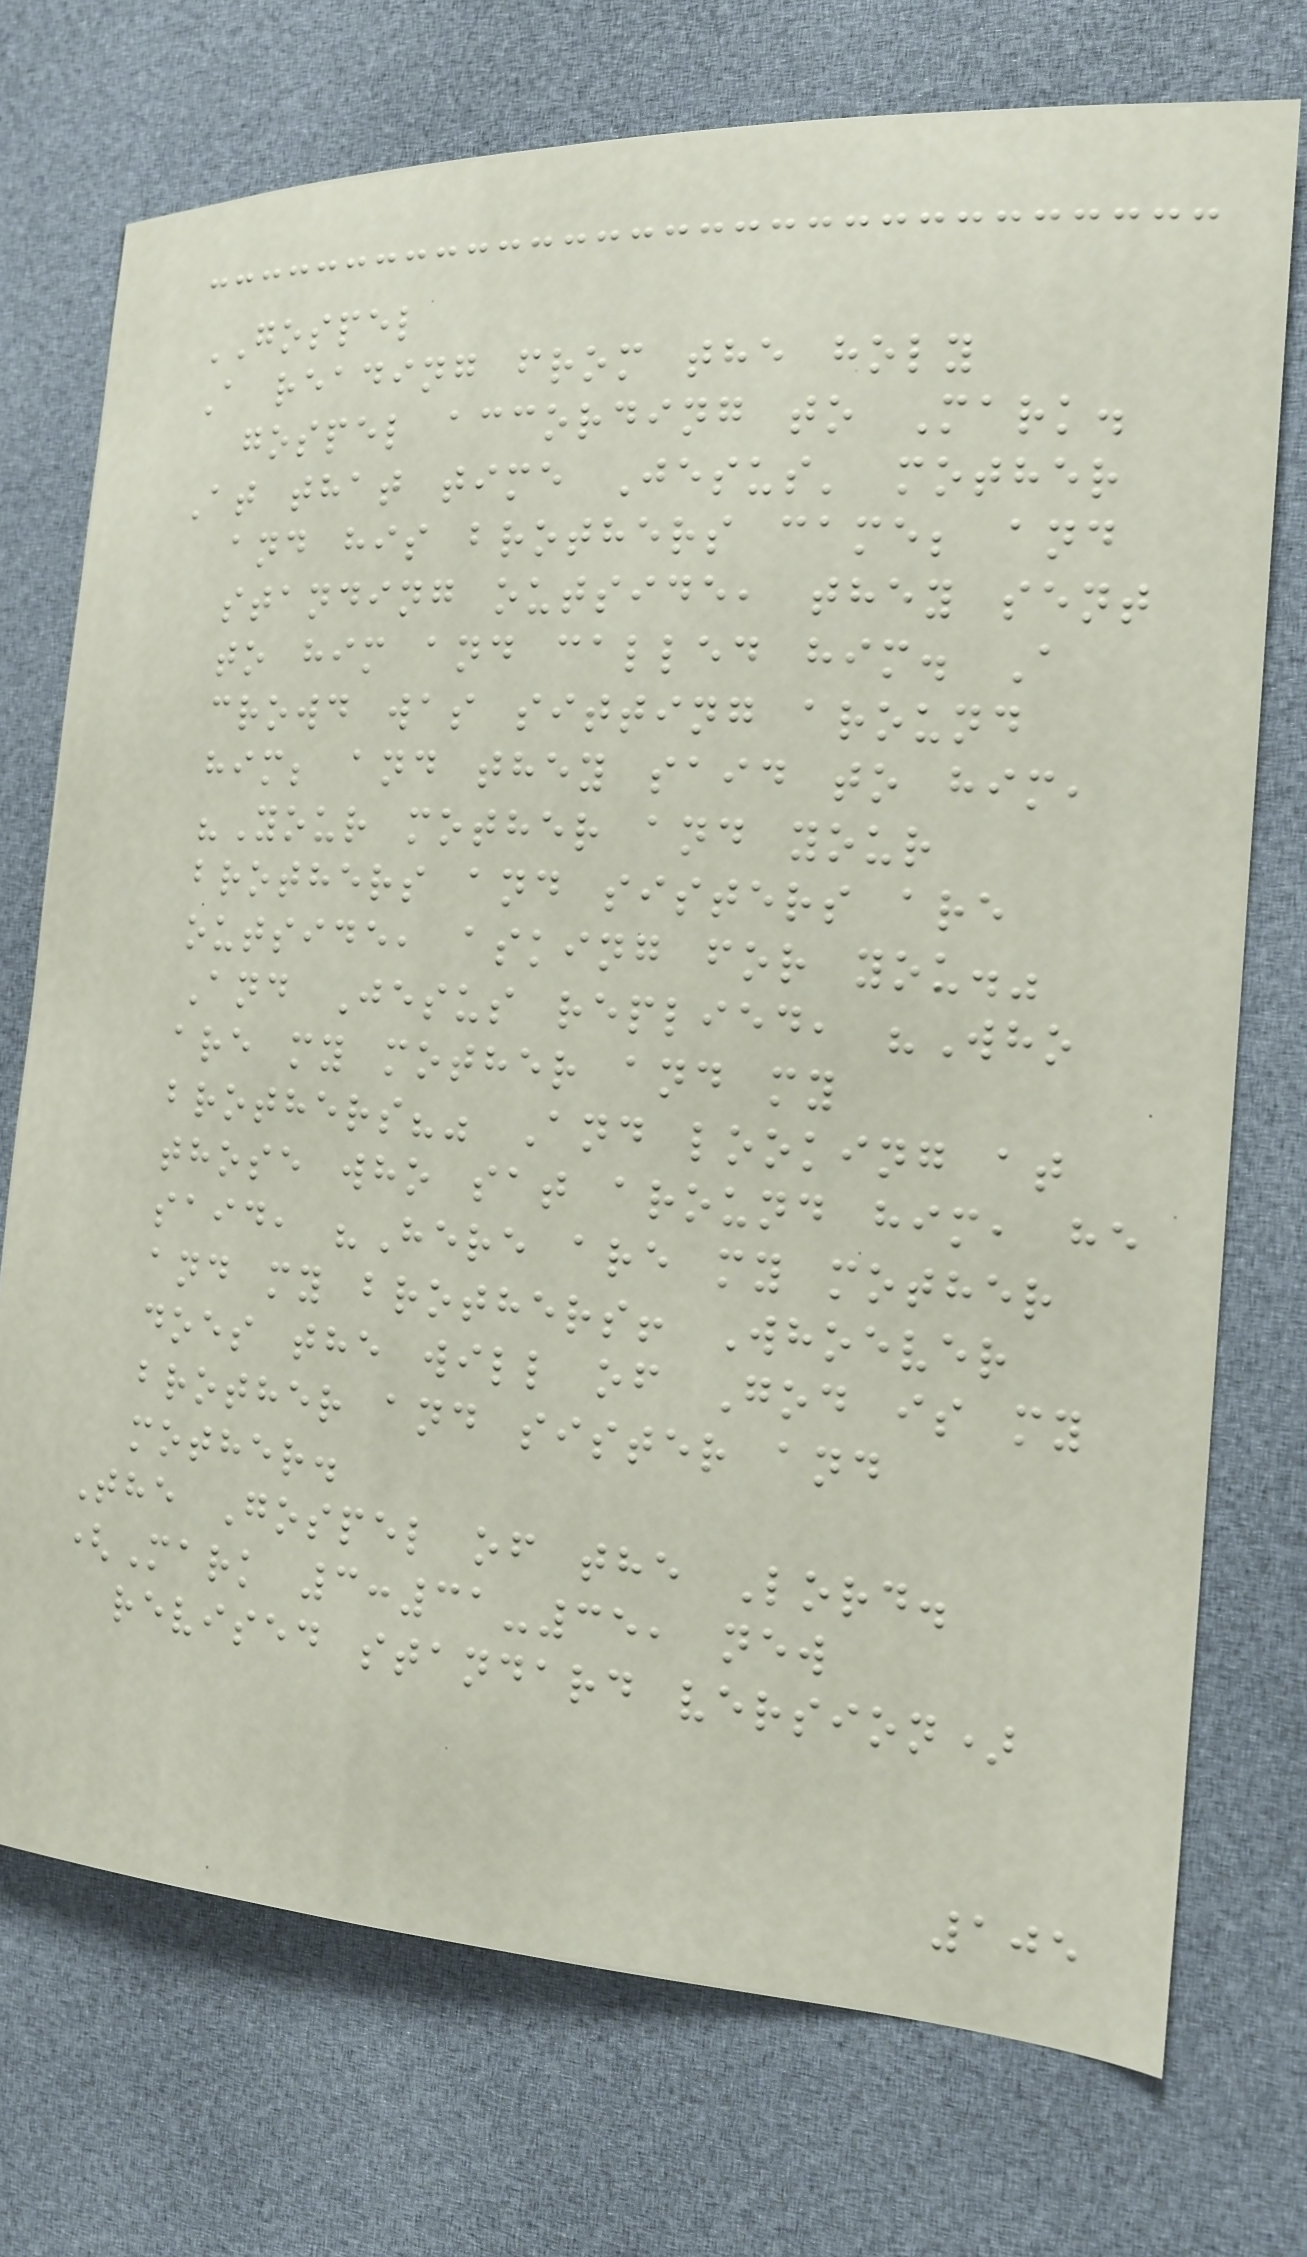GOSPEL
A reading from the holy
gospel according to Mark.
At that time Jesus' mother
and his brothers came; and
standing outside, they sent
to him and called him. A
crowd was sitting around
him; and they said to him,
"Your mother and your
brothers and sisters are
outside, asking for you."
And Jesus replied, "Who
are my mother and my
brothers?" And looking at
those who sat around him, he
said, "Here are my mother
and my brothers! Whoever
does the will of God is my
brother and sister and
mother.
The Gospel of the Lord.
(Mark 3:31-35, new
revised standard version)
105
